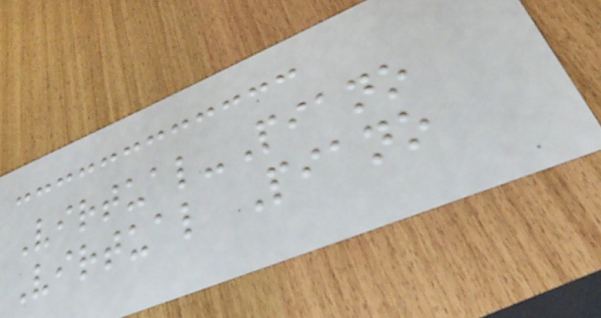Virtual-Piano
Virtual Piano
